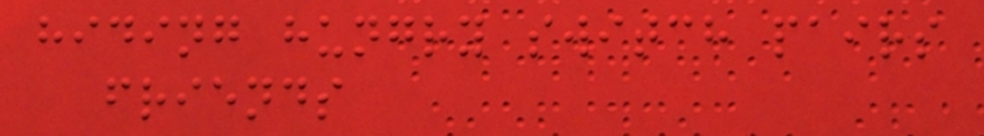hiding hungry switch pairs
friends
